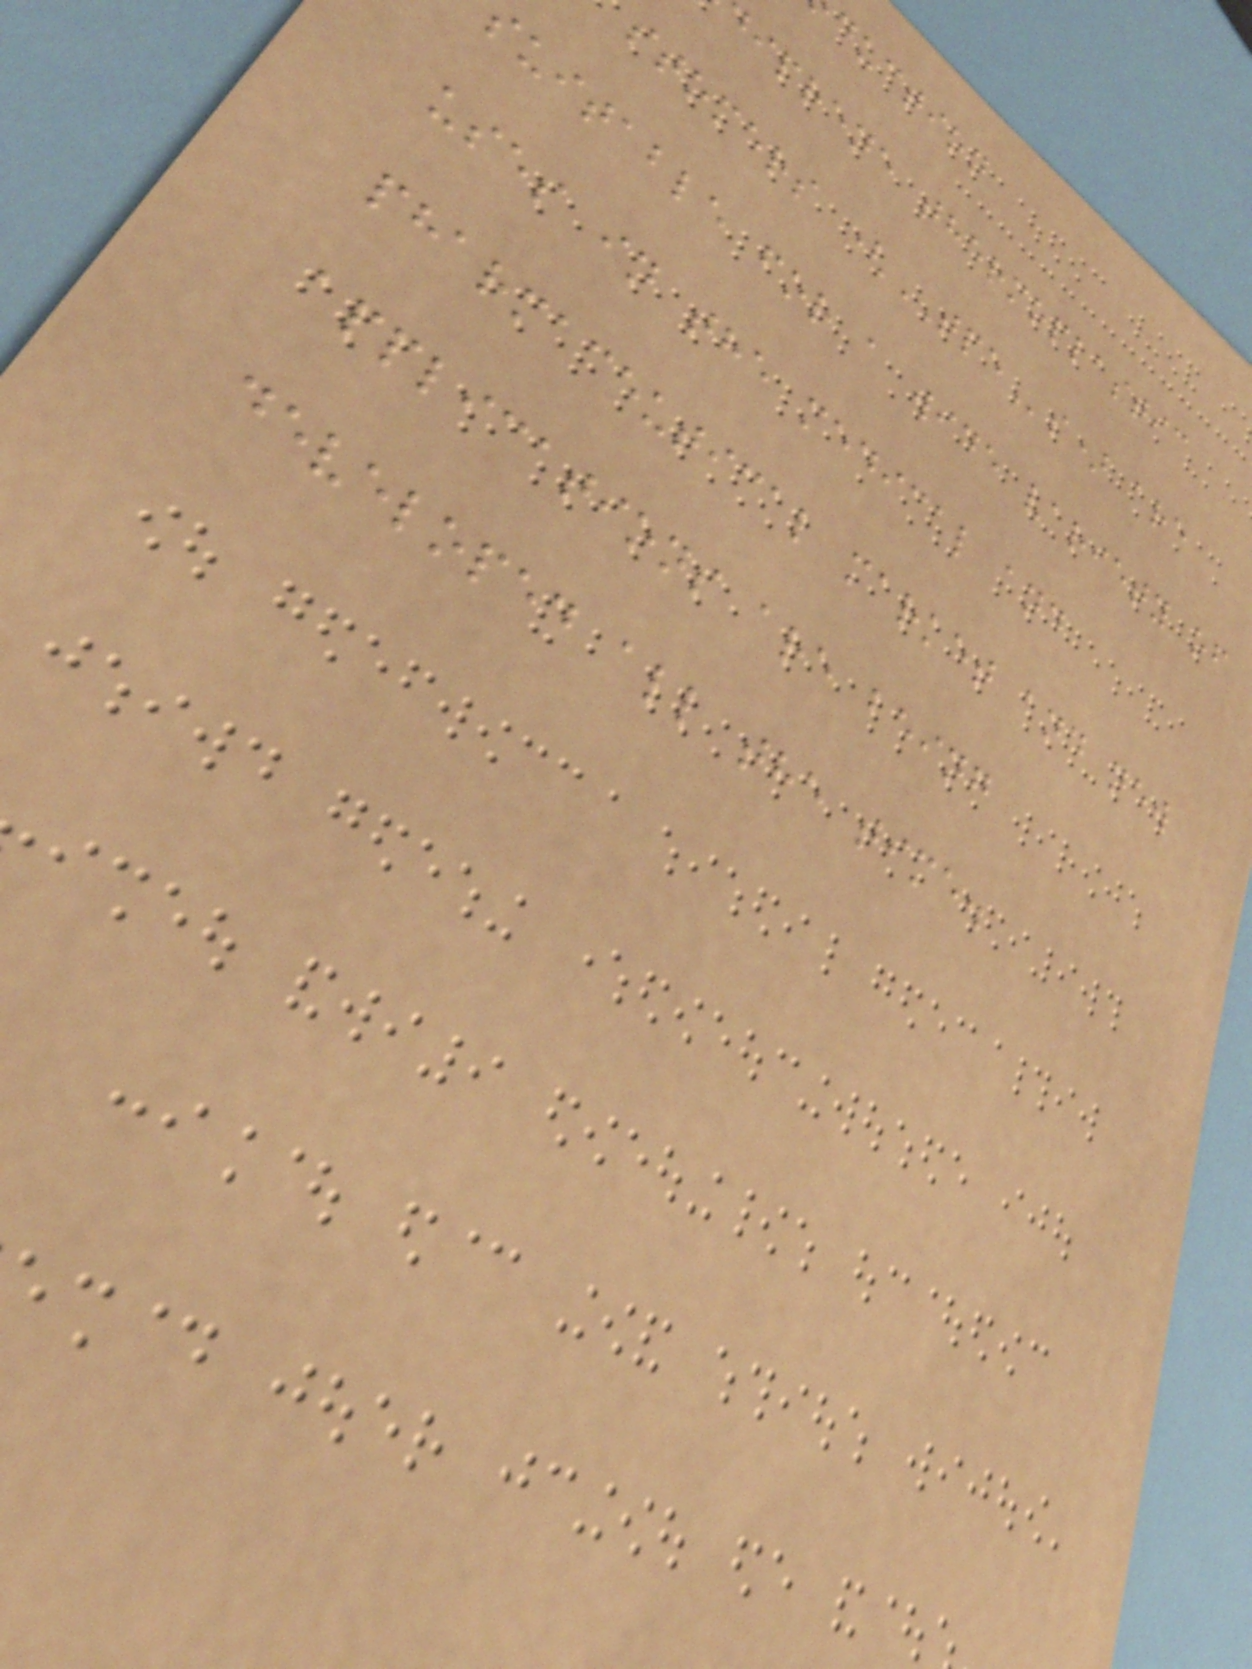duction
iprene thermoplastic
stomers (TPEs) are
suitable for a wide variety of
uses in the medical and
pharmaceutical market and new
applications are being
developed all the time.
